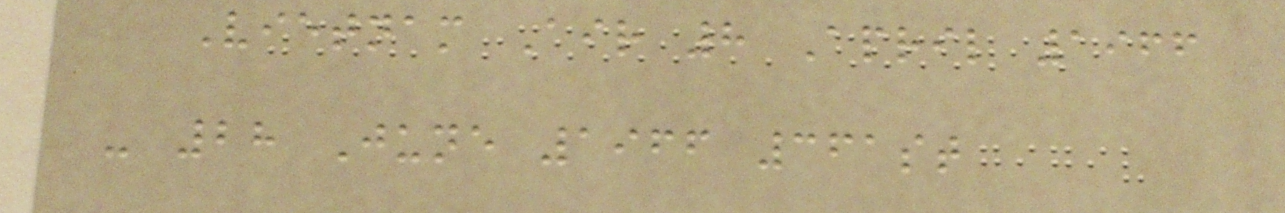Vietnam Air 8 April 1966
- 28 June 1966 361st
